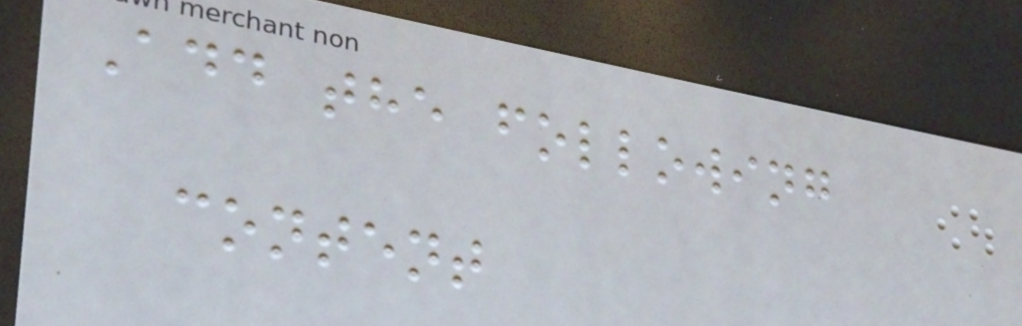Add the following
content
